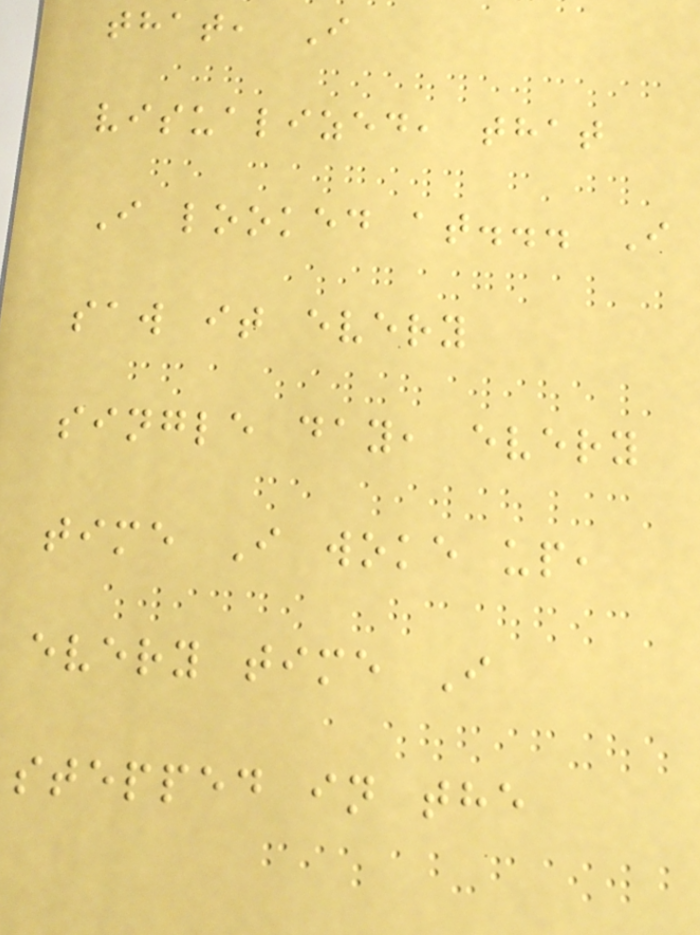that, I
visualized, that
I looked at... I
saw it every
single day, every
time I woke up,
every time I
stepped in the
